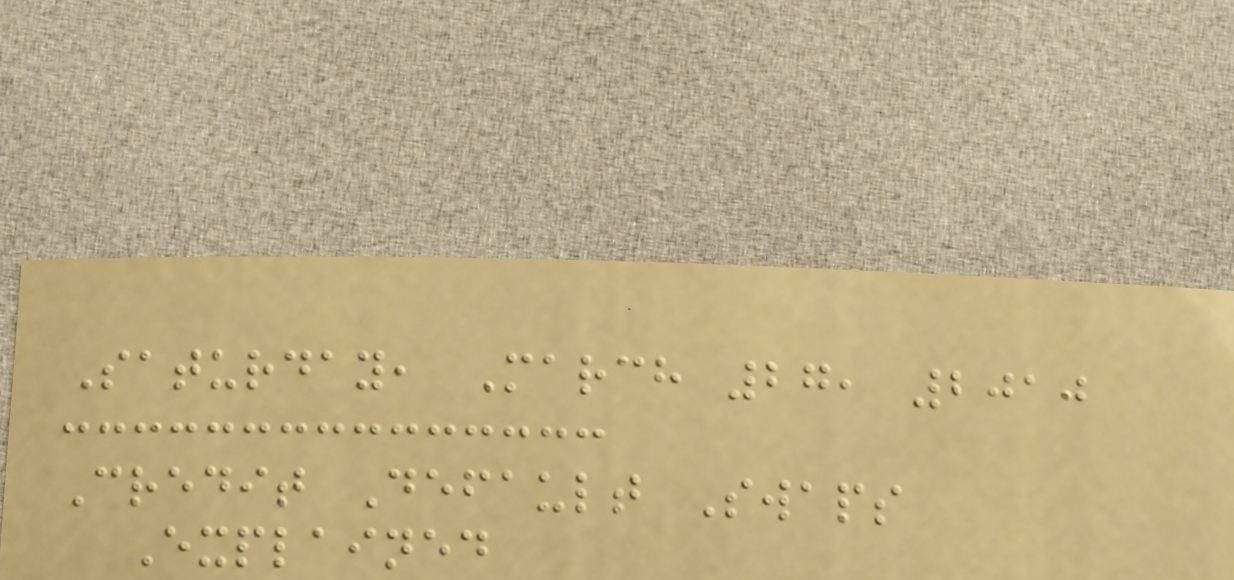Saturday, March 27, 2010
Credit Default Swaps
Explained
